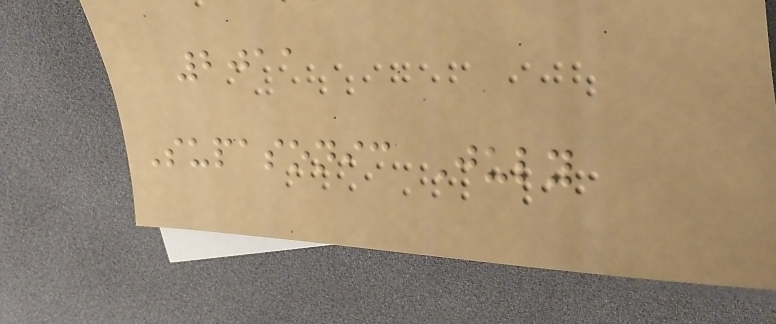2011
Supasonic July
